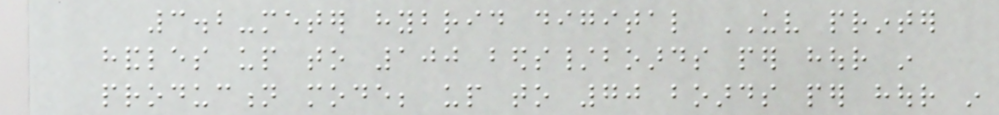3.2-meter hybrid digital UV printer
handles up to 100 beds/boards per hour in
production mode; up to 70 boards per hour in
